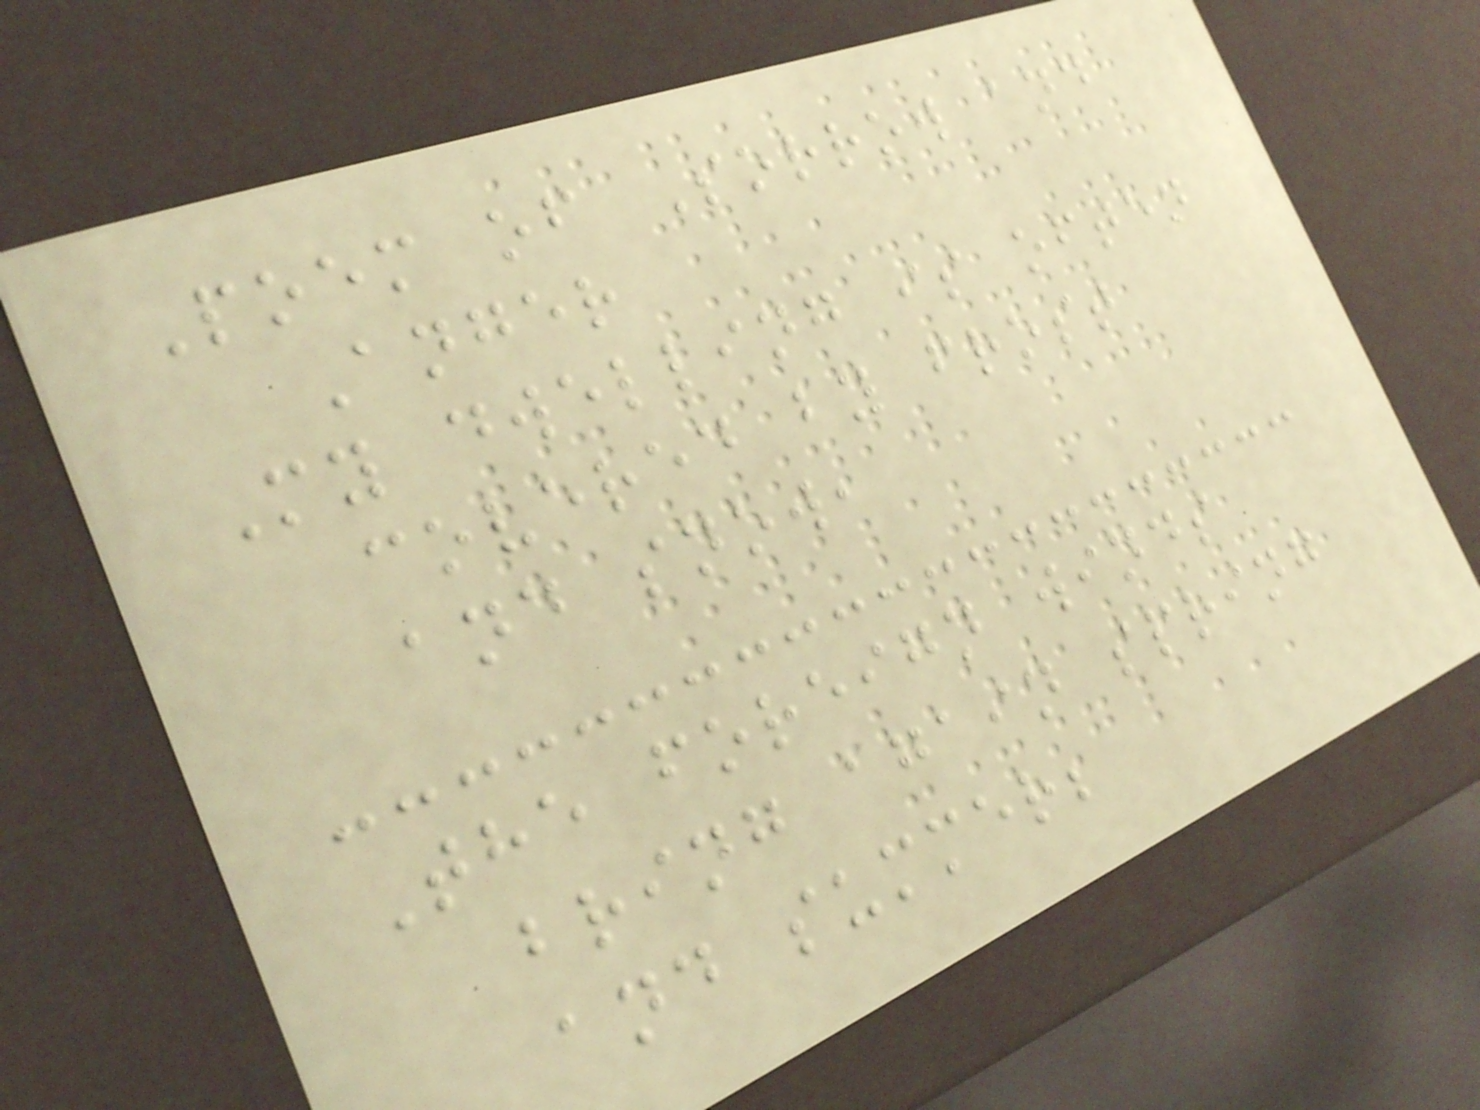Poem of Sorrow and
Anger
My dwelling is often
covered by frost
and snow,
The foreign winds
bring again spring
and summer;
